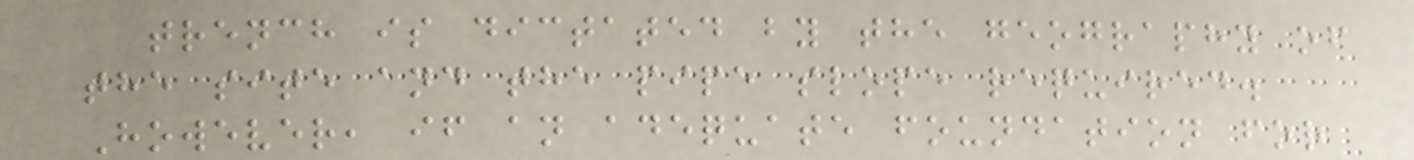trench is dictated by the geography of
the site and the pipe slope required.
However, if an adequate foundation for
